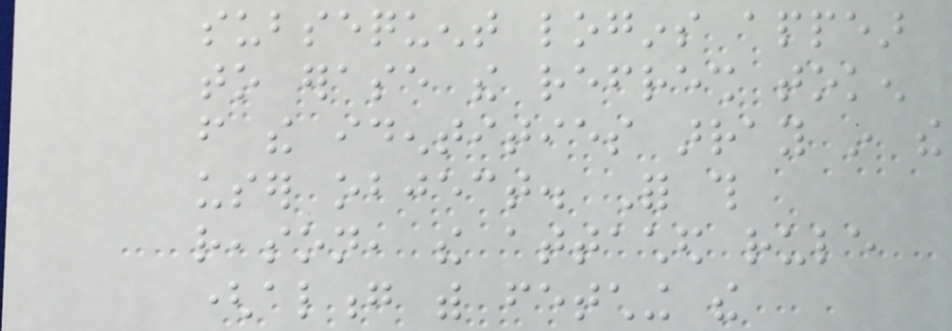subsequent logins appear
to erase the refresh token
from the identities array in the
user object. For this
reason, the attached rule
(along with fetching the
